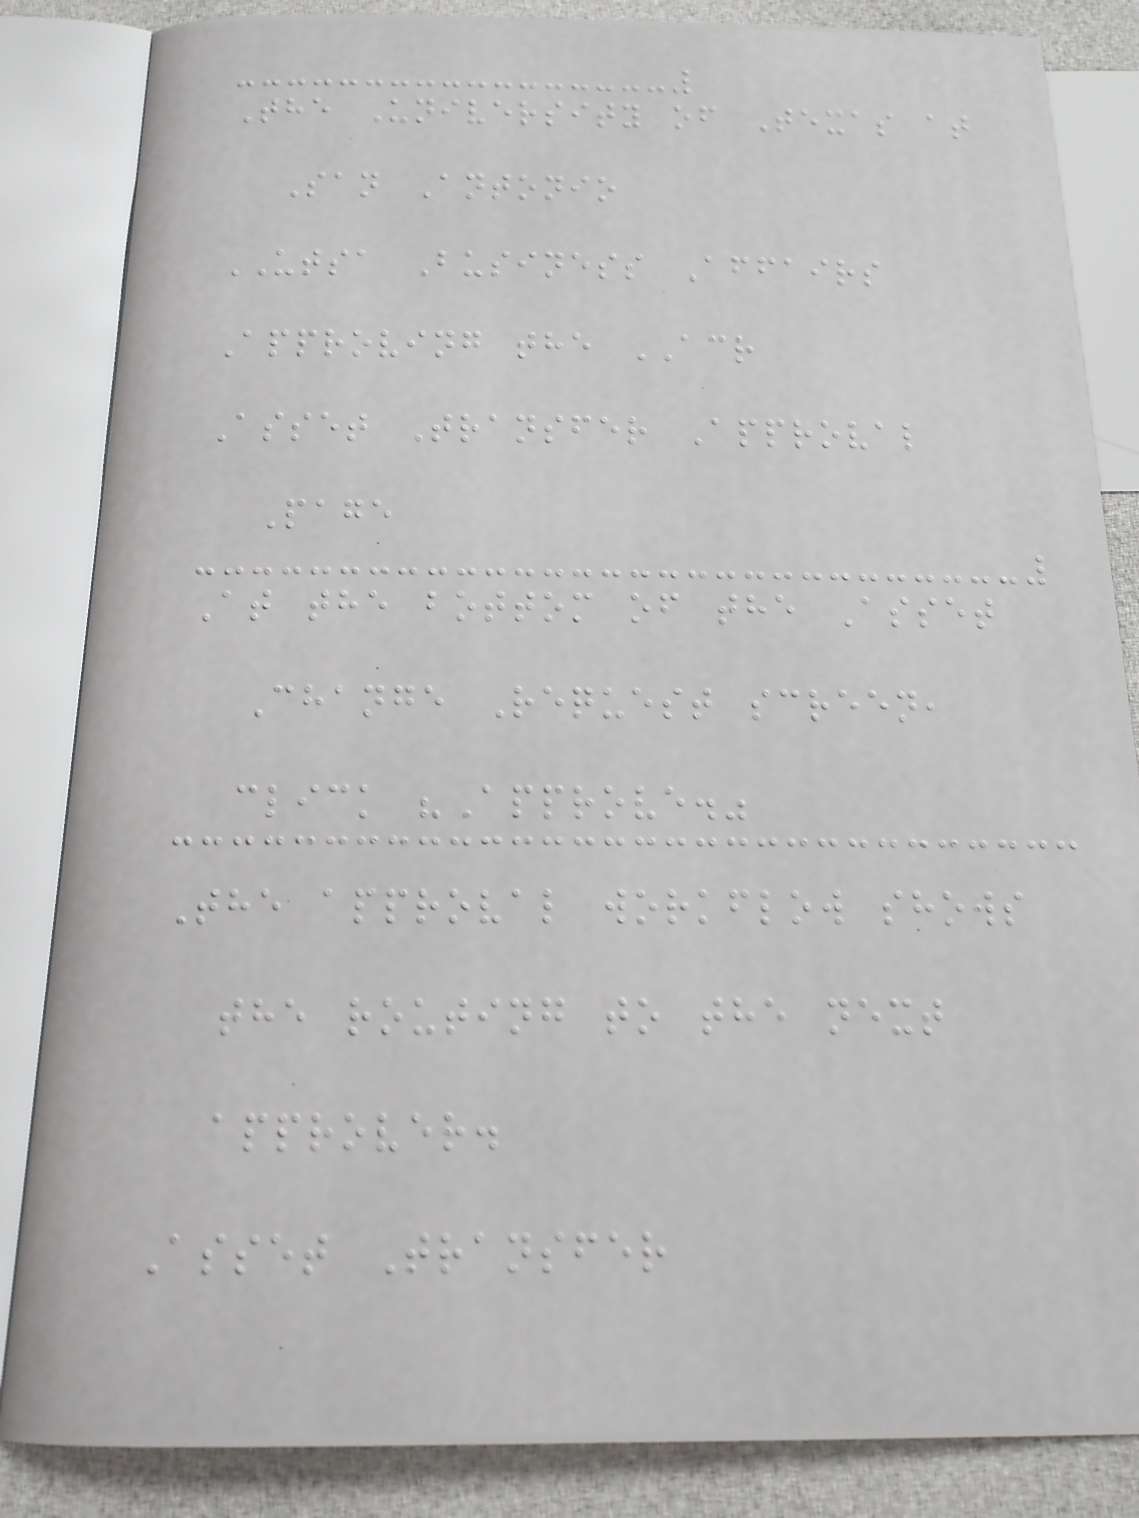The University of Texas at
San Antonio
UTSA Business Affairs
Approving the ACR
Asset Transfer Approval
Page
At the bottom of the Asset
Change Request screen,
click "Approve."
The approval workflow shows
the routing to the next
approver.
Asset Transfer
